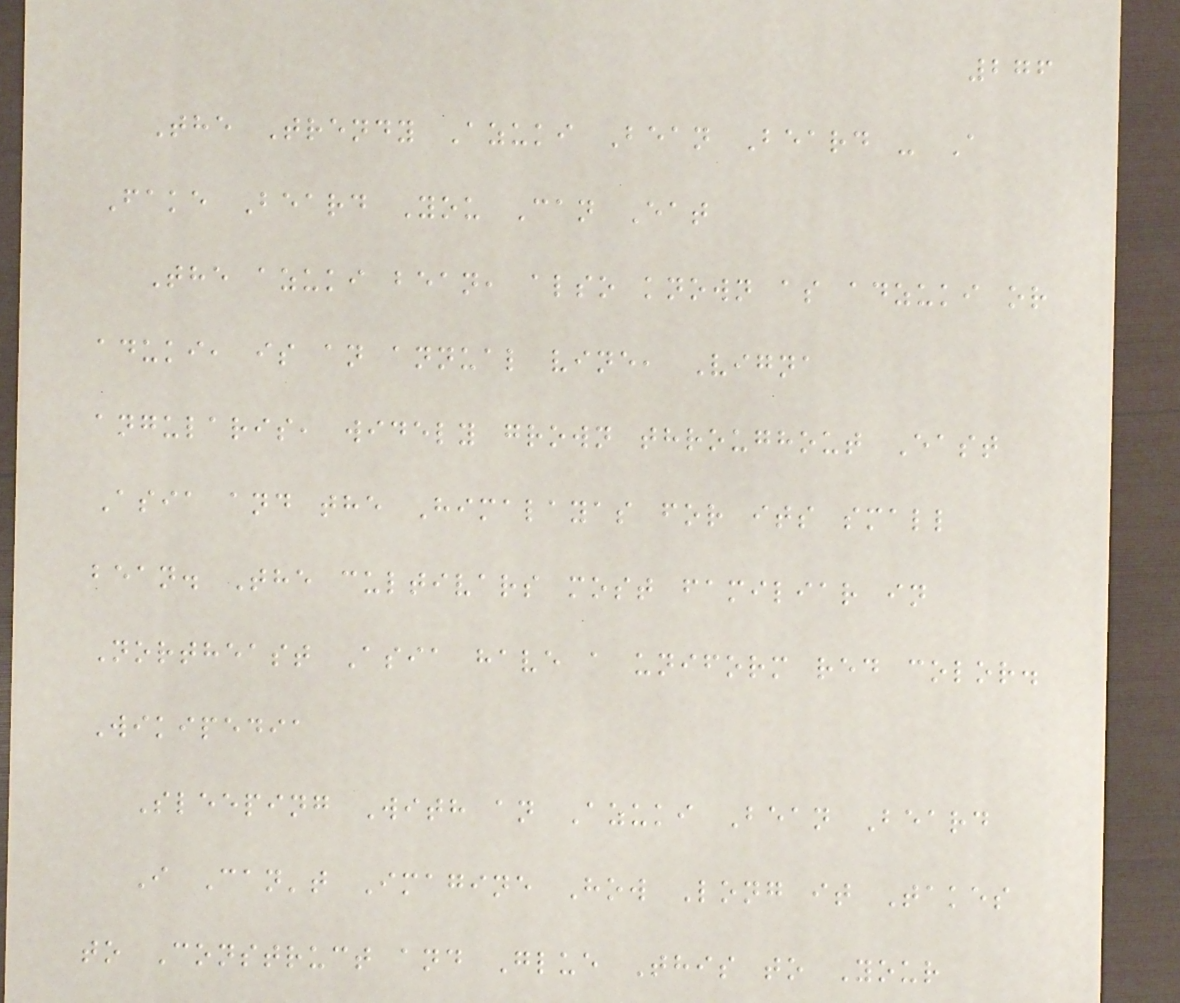276
The Trendy Azuki Bean Beard - A
Fake Beard You Can Eat
The azuki bean, also known as adzuki or
aduki, is an annual vine, Vigna
angularis, widely grown throughout East
Asia and the Himalayas for its small
bean. The cultivars most familiar in
Northeast Asia have a uniform red color.
Wikipedia
Sleeping With an Azuki Bean Beard
I Can't Imagine How Long it Takes
to Construct and Glue This to Your
